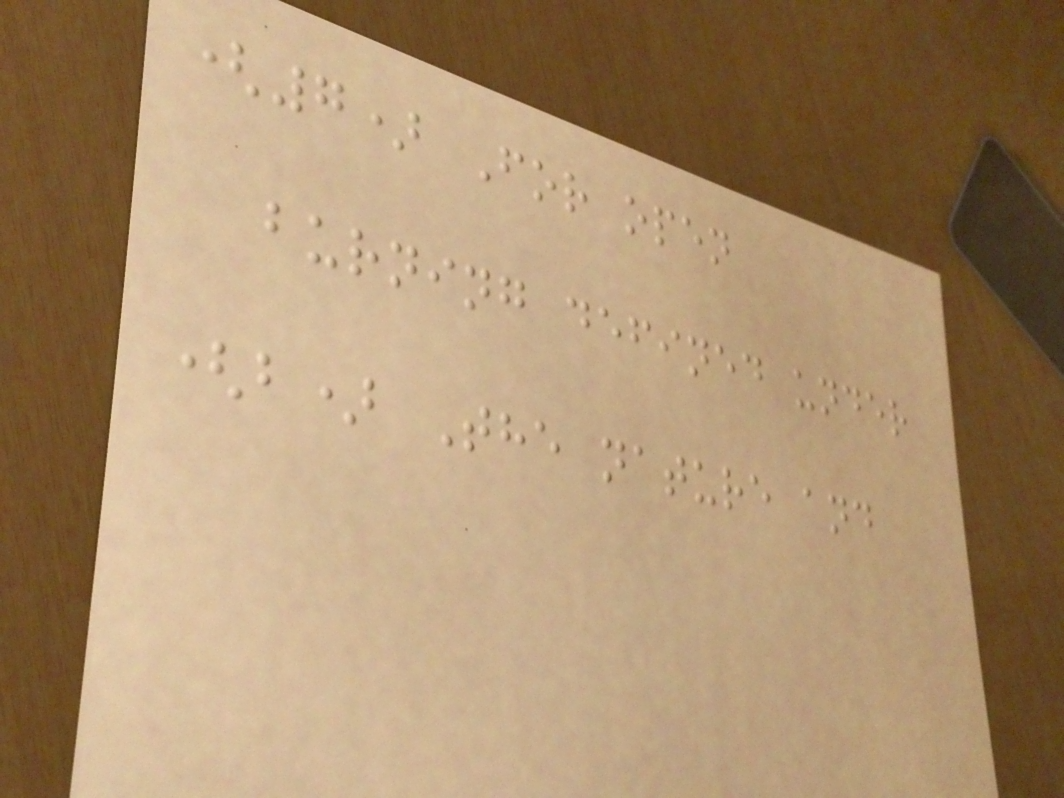(7) For open
burning defined under
(b) The nature and
